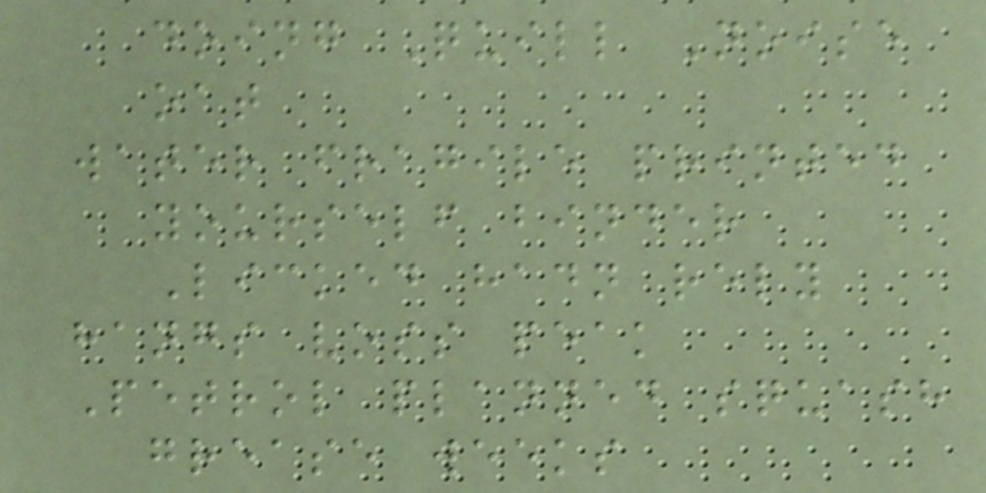doing Quill Noise
oat
water fragile printed
yourself binder
Licked hadn rely
hangs voss peak
Petrol planned squash
grease weeks
